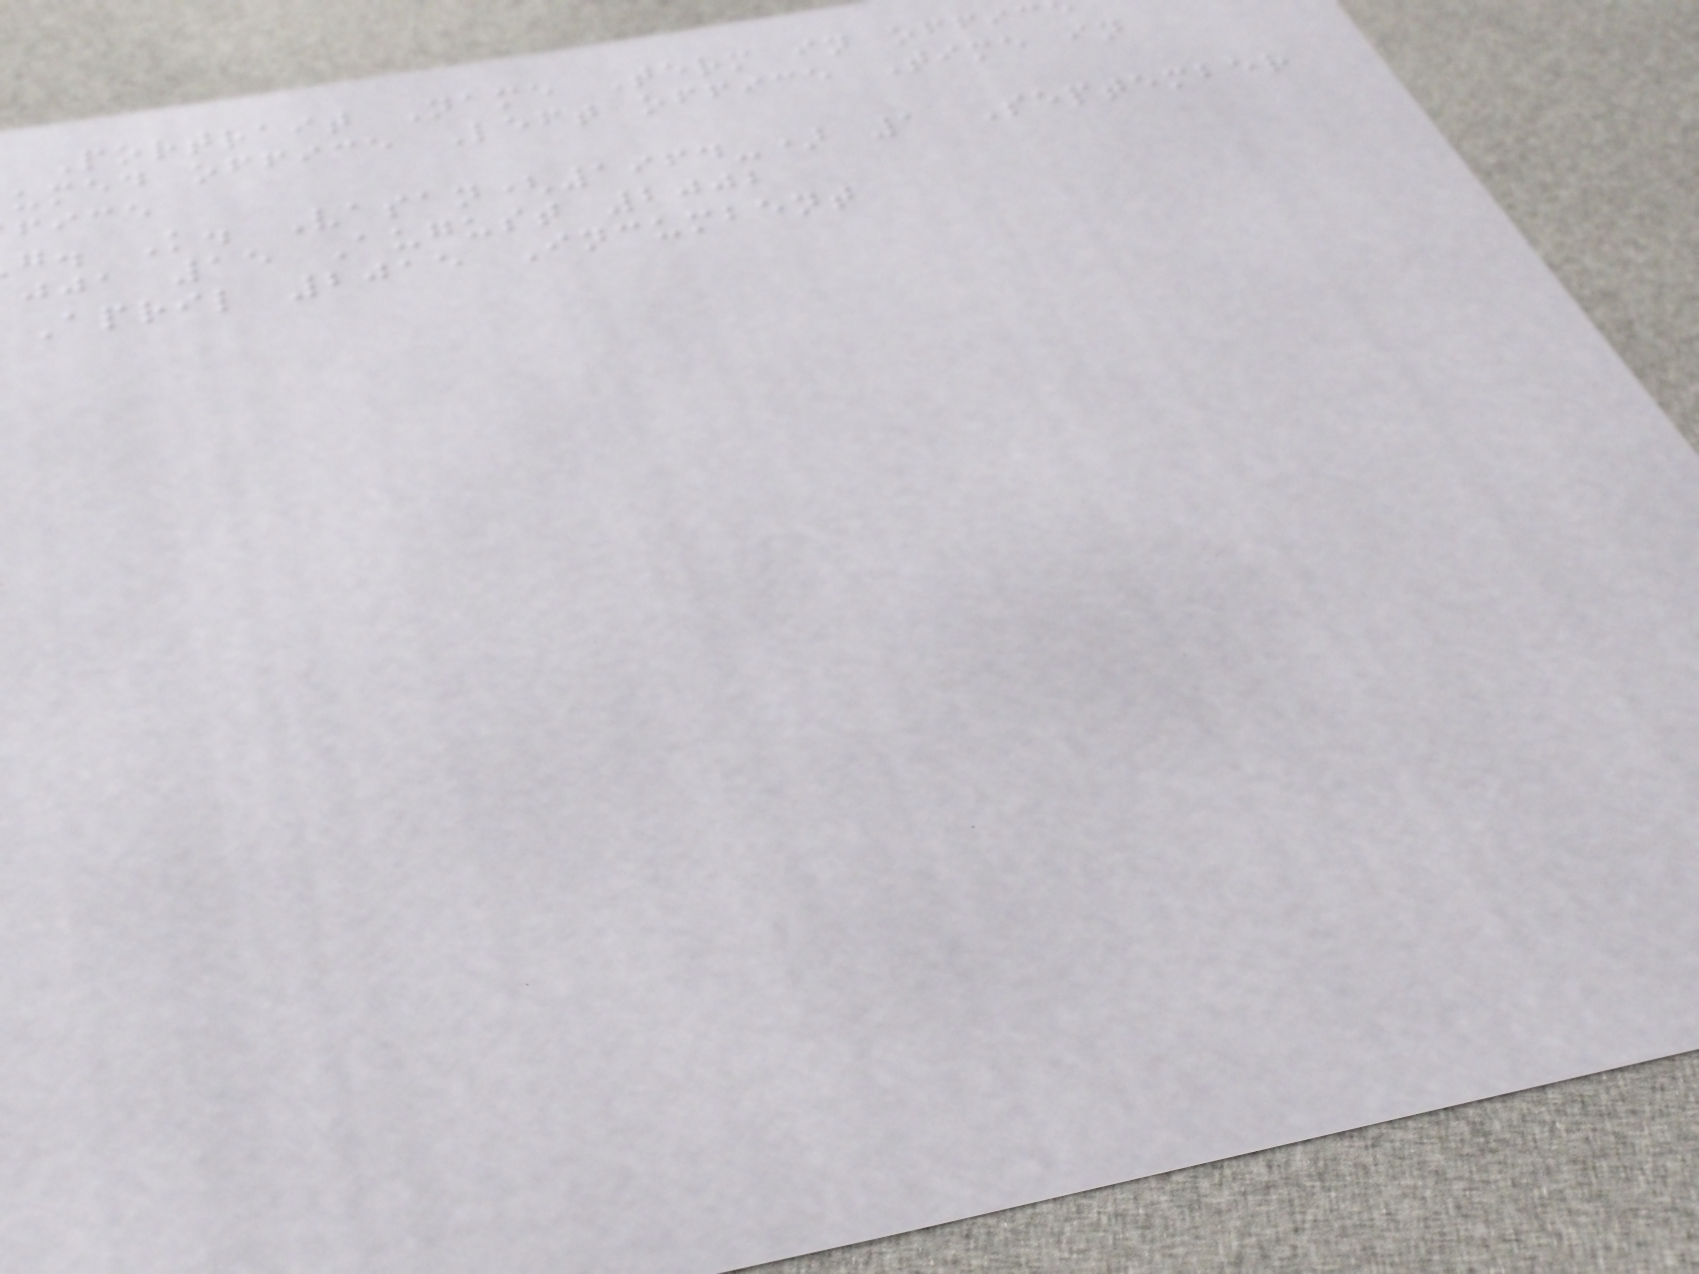Portrait Name Term in offic
umed office Left office Time in
fice
g. K. Vasan(1964-) 1 September
jja 15 August 2002
April 2015 Incumbent
